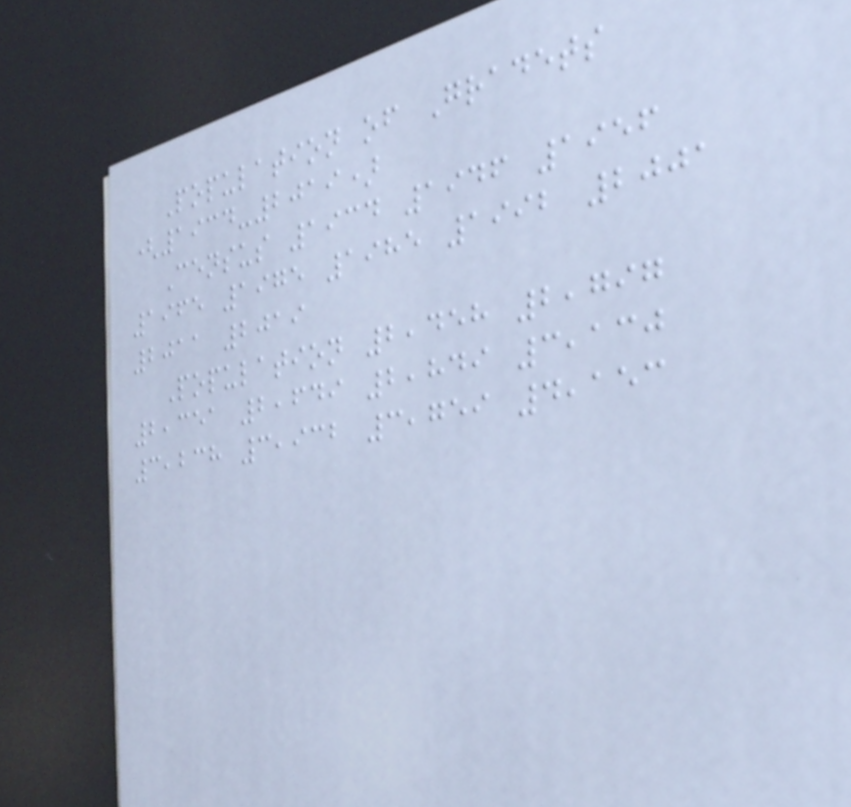Population of Gradets
(1934-2019)
Census 1934 1946 1956
1965 1975 1985 1992 2001
2011 2019
Population 2,458 2,797
2,351 2,649 2,849 3,130
3,238 3,932 3,759 4,153
